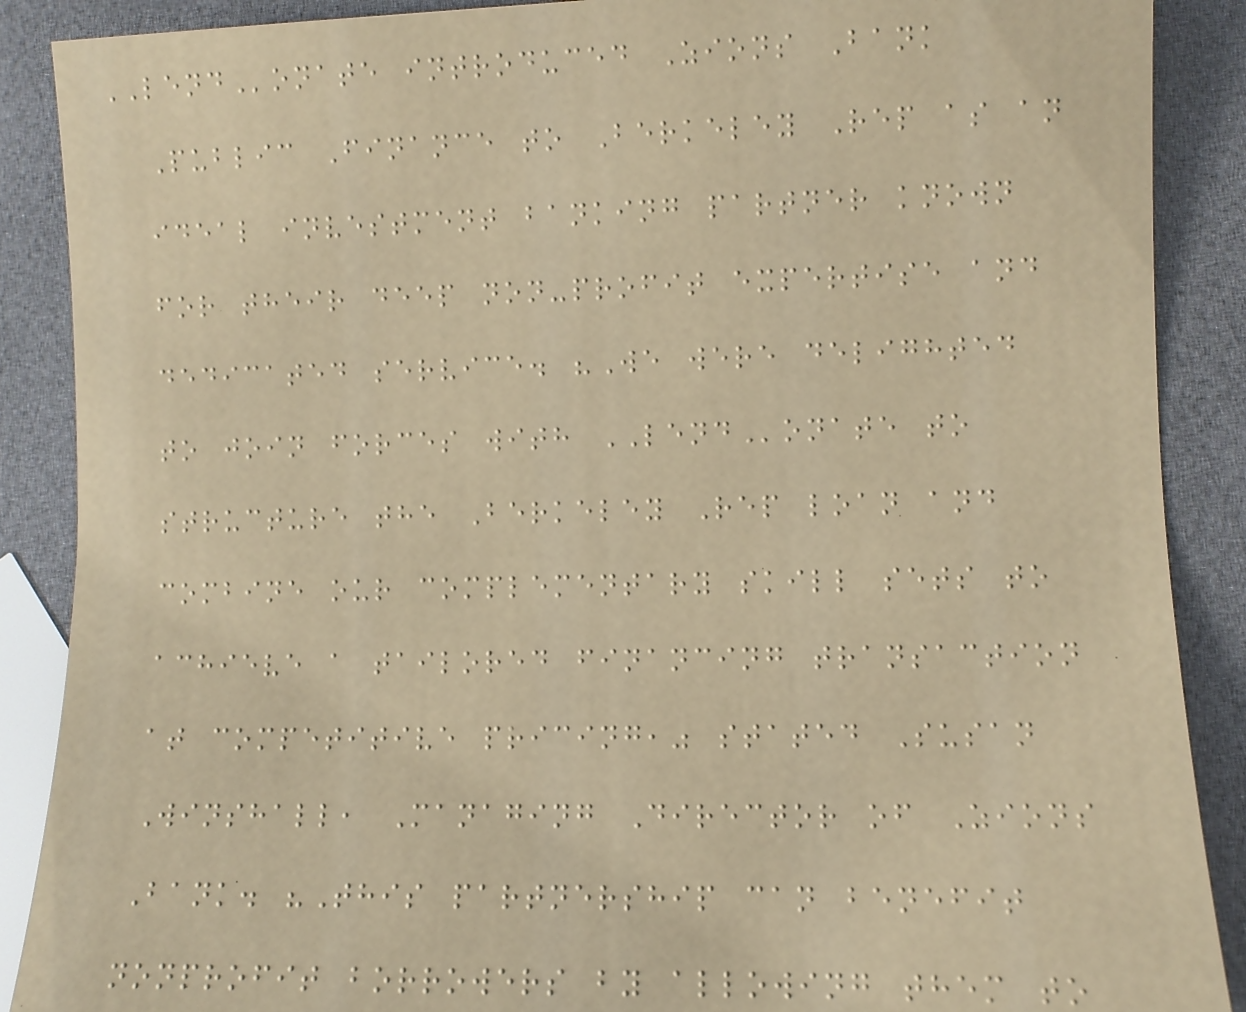LENDonate introduced Zions Bank
Public Finance to Berkeley Rep as an
ideal investment banking partner known
for their deep non-profit expertise and
dedicated service. "We were delighted
to join forces with LENDonate to
structure the Berkeley Rep loan and
combine our complementary skill sets to
achieve a tailored financing transaction
at competitive pricing," stated Susan
Winshall, Managing Director of Zions
Bank. "This partnership can benefit
nonprofit borrowers by allowing them to
